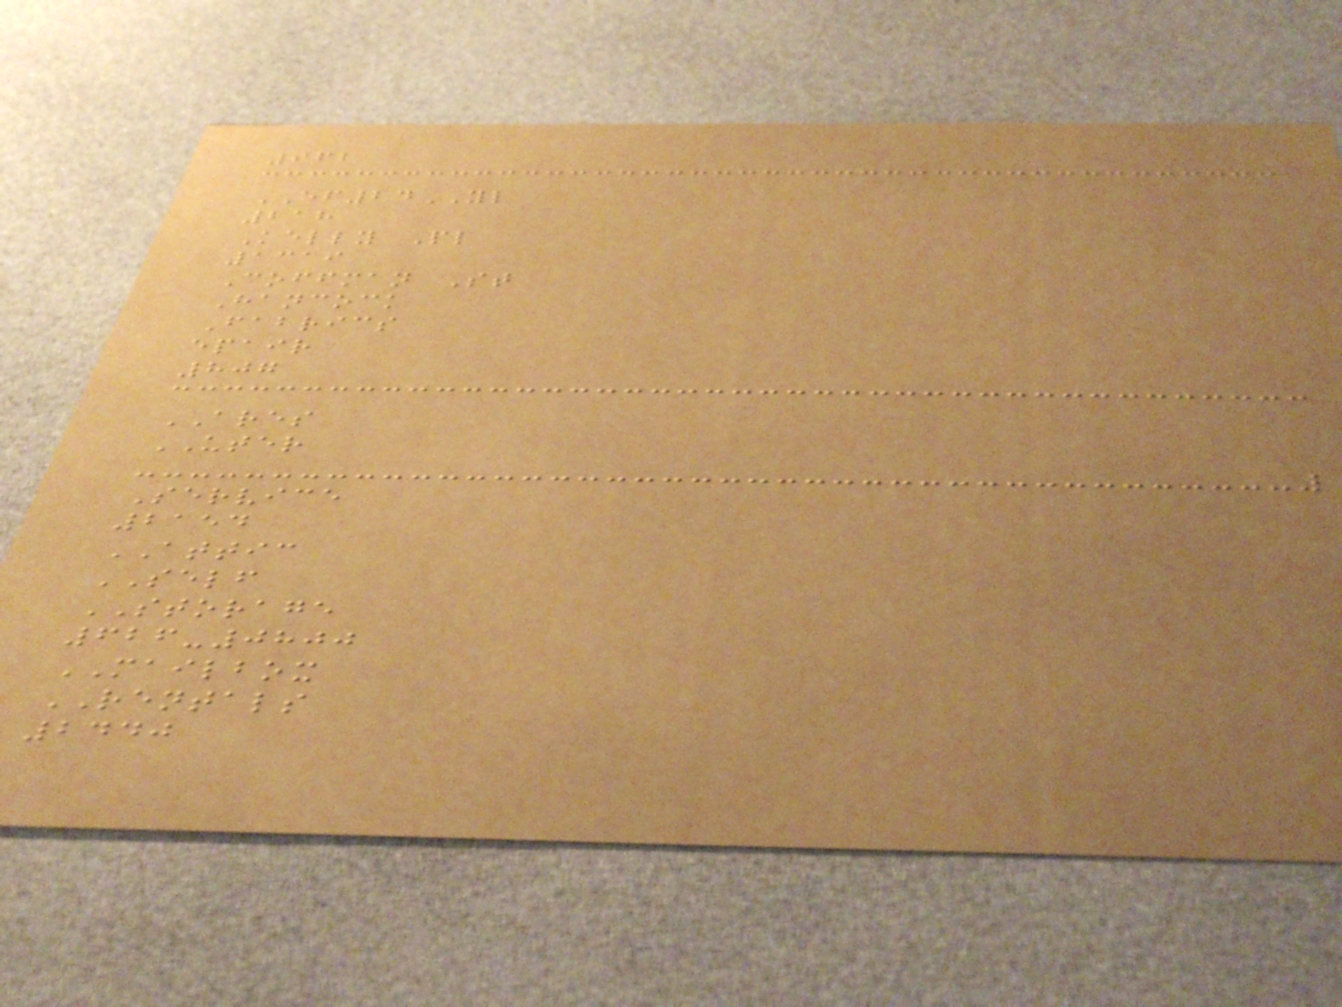962
EF24YL
218
Kelly Pl
1319
Coffman St
Hancock
Fabrics
epair
807
ARES
UTER
Service
2154
ATTIC
SELF
STORAGE
626-0800
MAILBOX
RENTALS
2440
